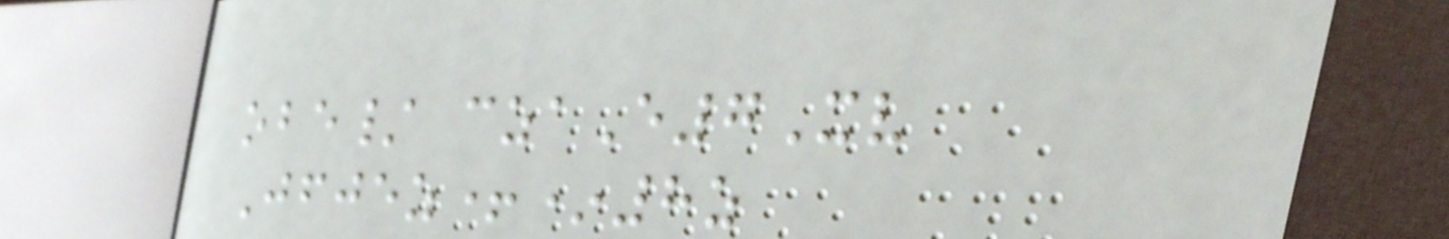obe/ czaE7Xv
Jfjez+*8z
